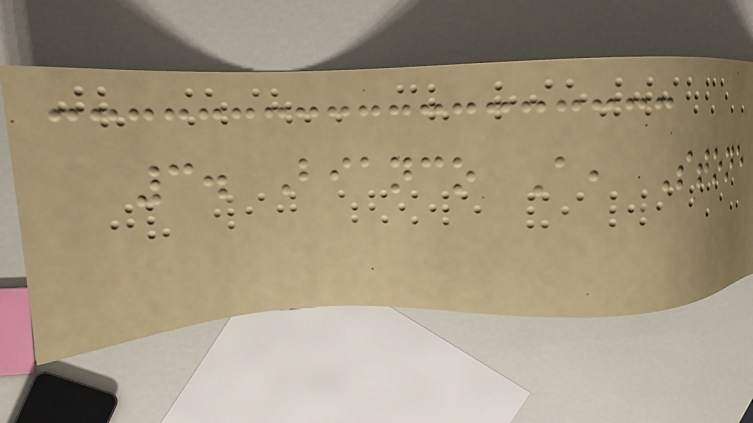3. Bianco A, Stone
